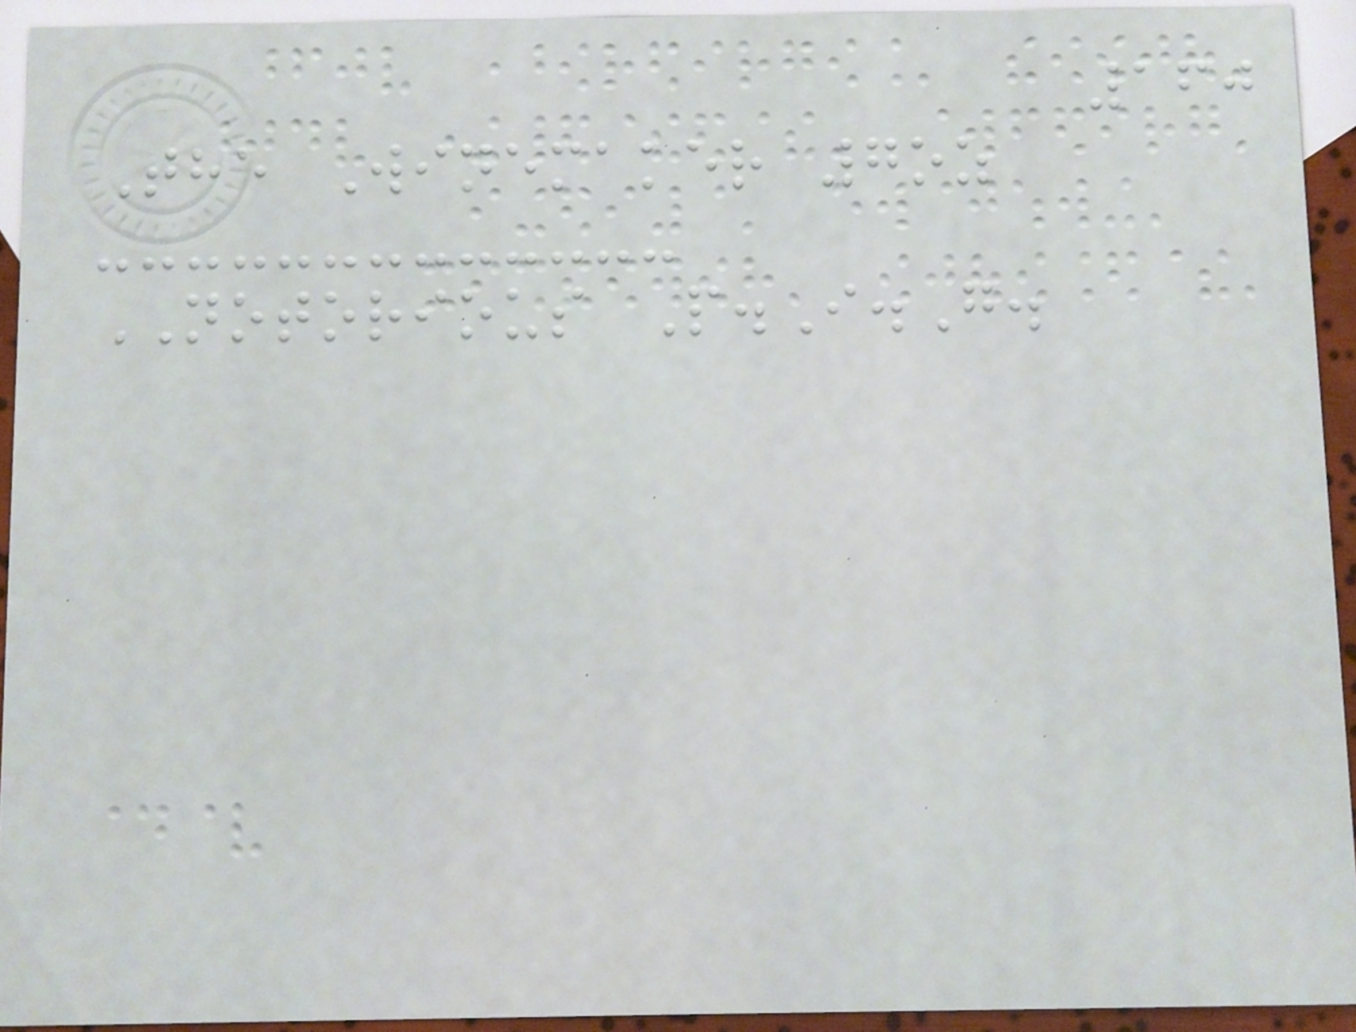160
The Winemaker 7oz
NOTORIOUS P.I.G.
